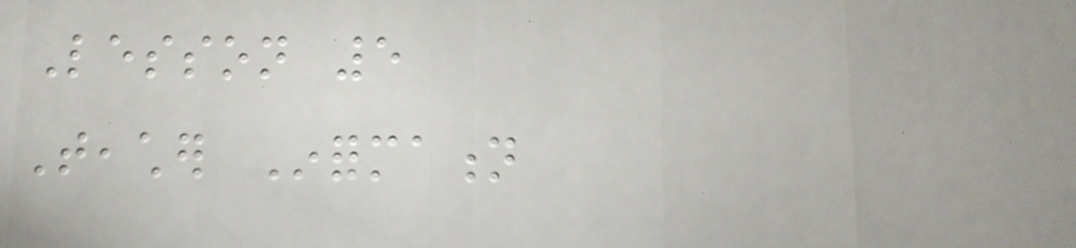Lesson 5
Teacher Information
